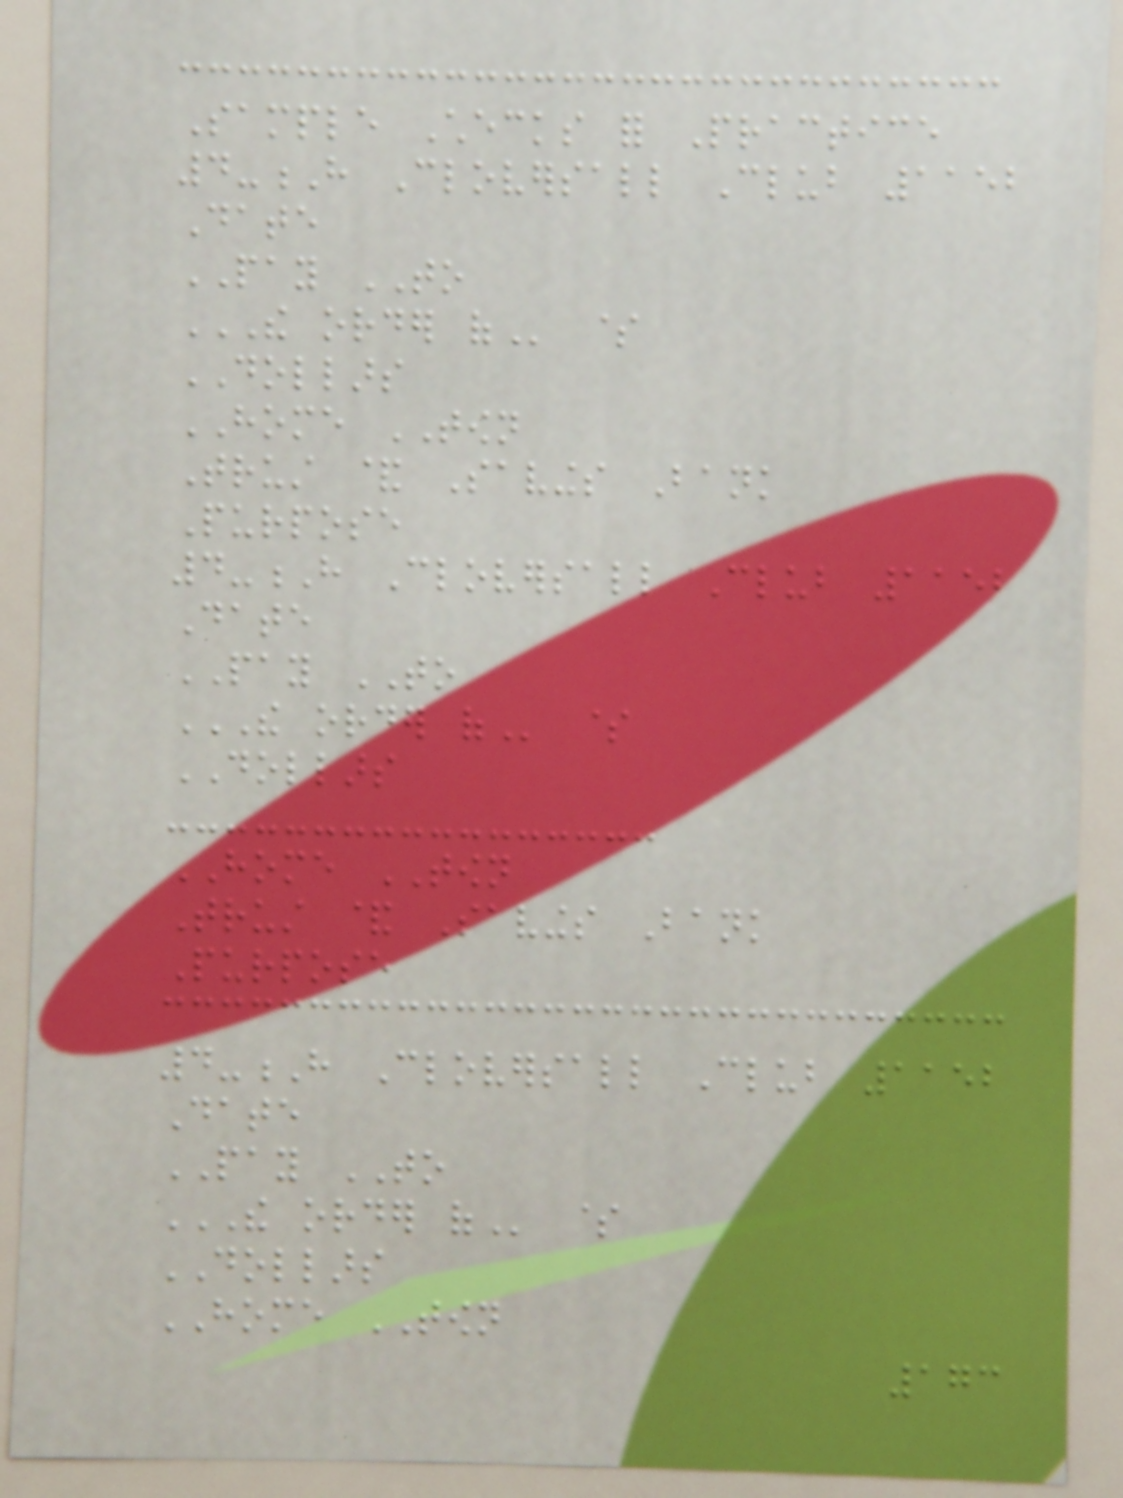Sample Checks for Practice
4-H Cloversall Club 1152
Date
PAY TO
THE ORDER OF $
DOLLARS
HOME TOWN
Trust & Savings Bank
Purpose
4-H Cloversall Club 1152
Date
PAY TO
THE ORDER OF $
DOLLARS
HOME TOWN
Trust & Savings Bank
Purpose
4-H Cloversall Club 1152
Date
PAY TO
THE ORDER OF $
DOLLARS
HOME TOWN
173
